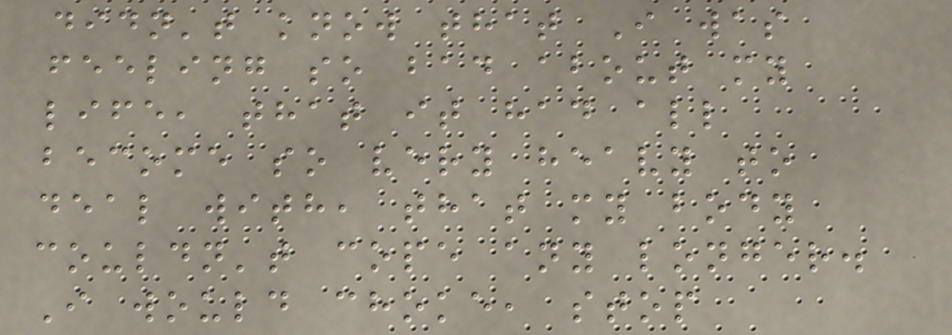didn't know that I was
feeling so bad about my
life, that it had all
become so very heavy to
deal with, that my body
couldn't cope any longer.
I would choke, stop
